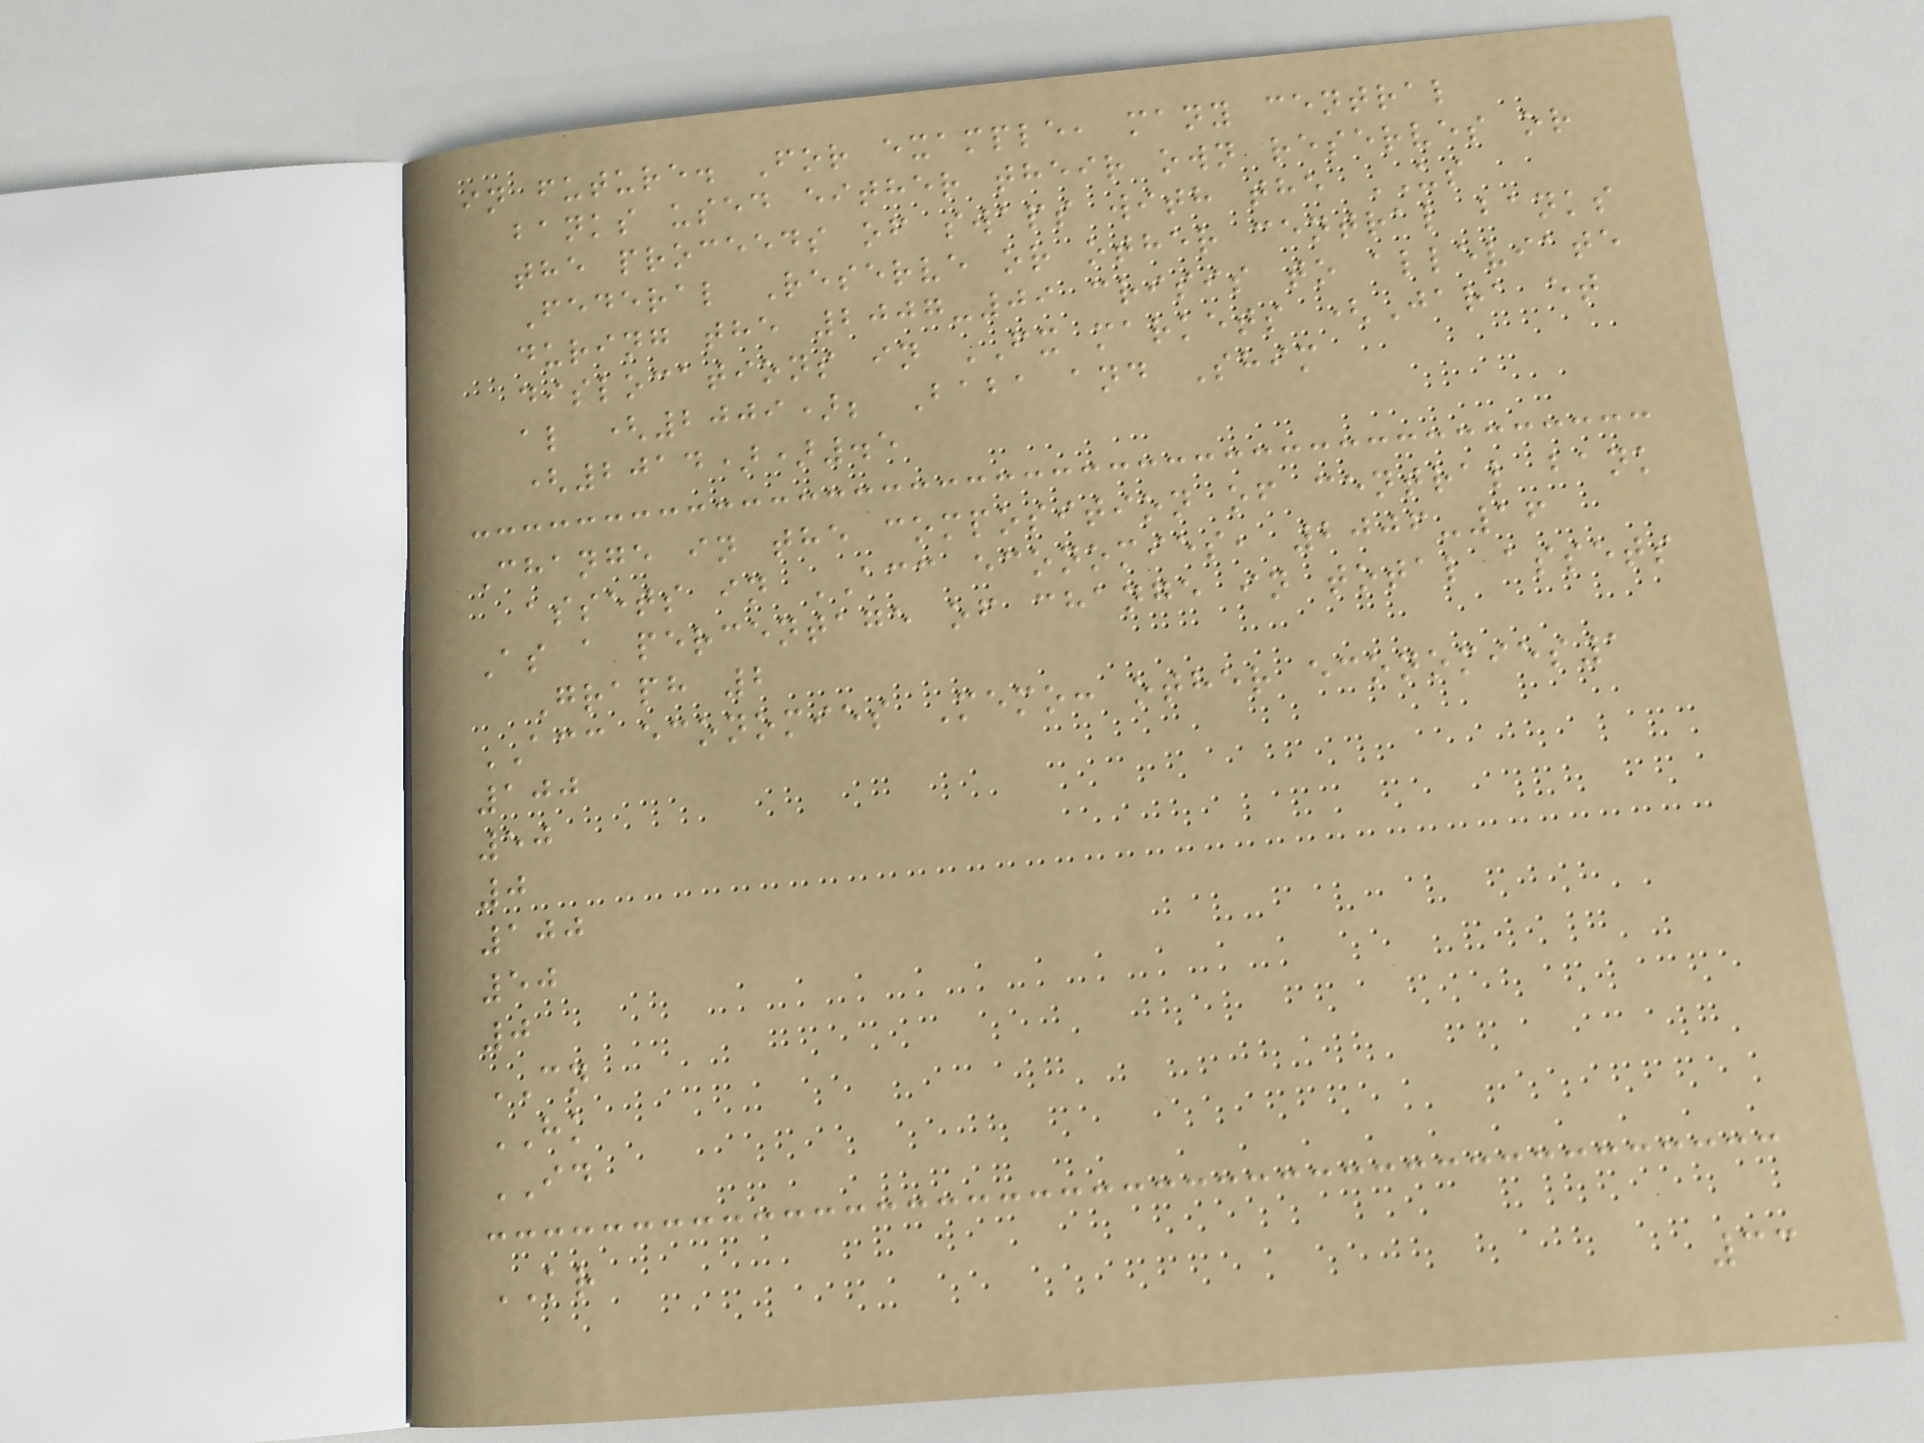in future. For example, many central
banks used either their own reserves or
the proceeds of swaps with the US
Federal Reserve or other central banks
during the 2007-09 crisis to alleviate
dislocations in FX markets (Jara et
al (2009); Baba and Shim
(2014)).5
Change in the composition of central bank
assets in ACC economies, 2006-16
As a percentage of change in total assets
Graph 2
ACC economies Memo: other economies1
100
50
0
100
50
0
CN
HK
ID
KR
33
